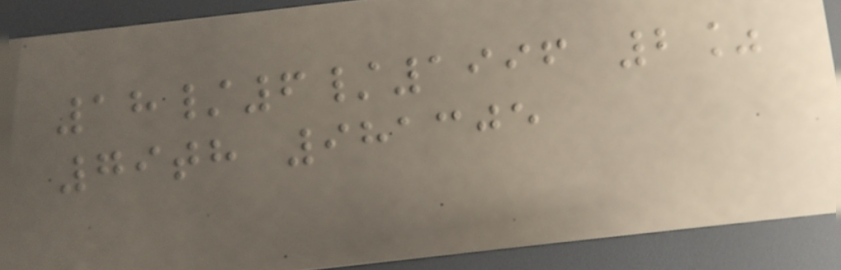18/6/1996 2%
79th 981305
